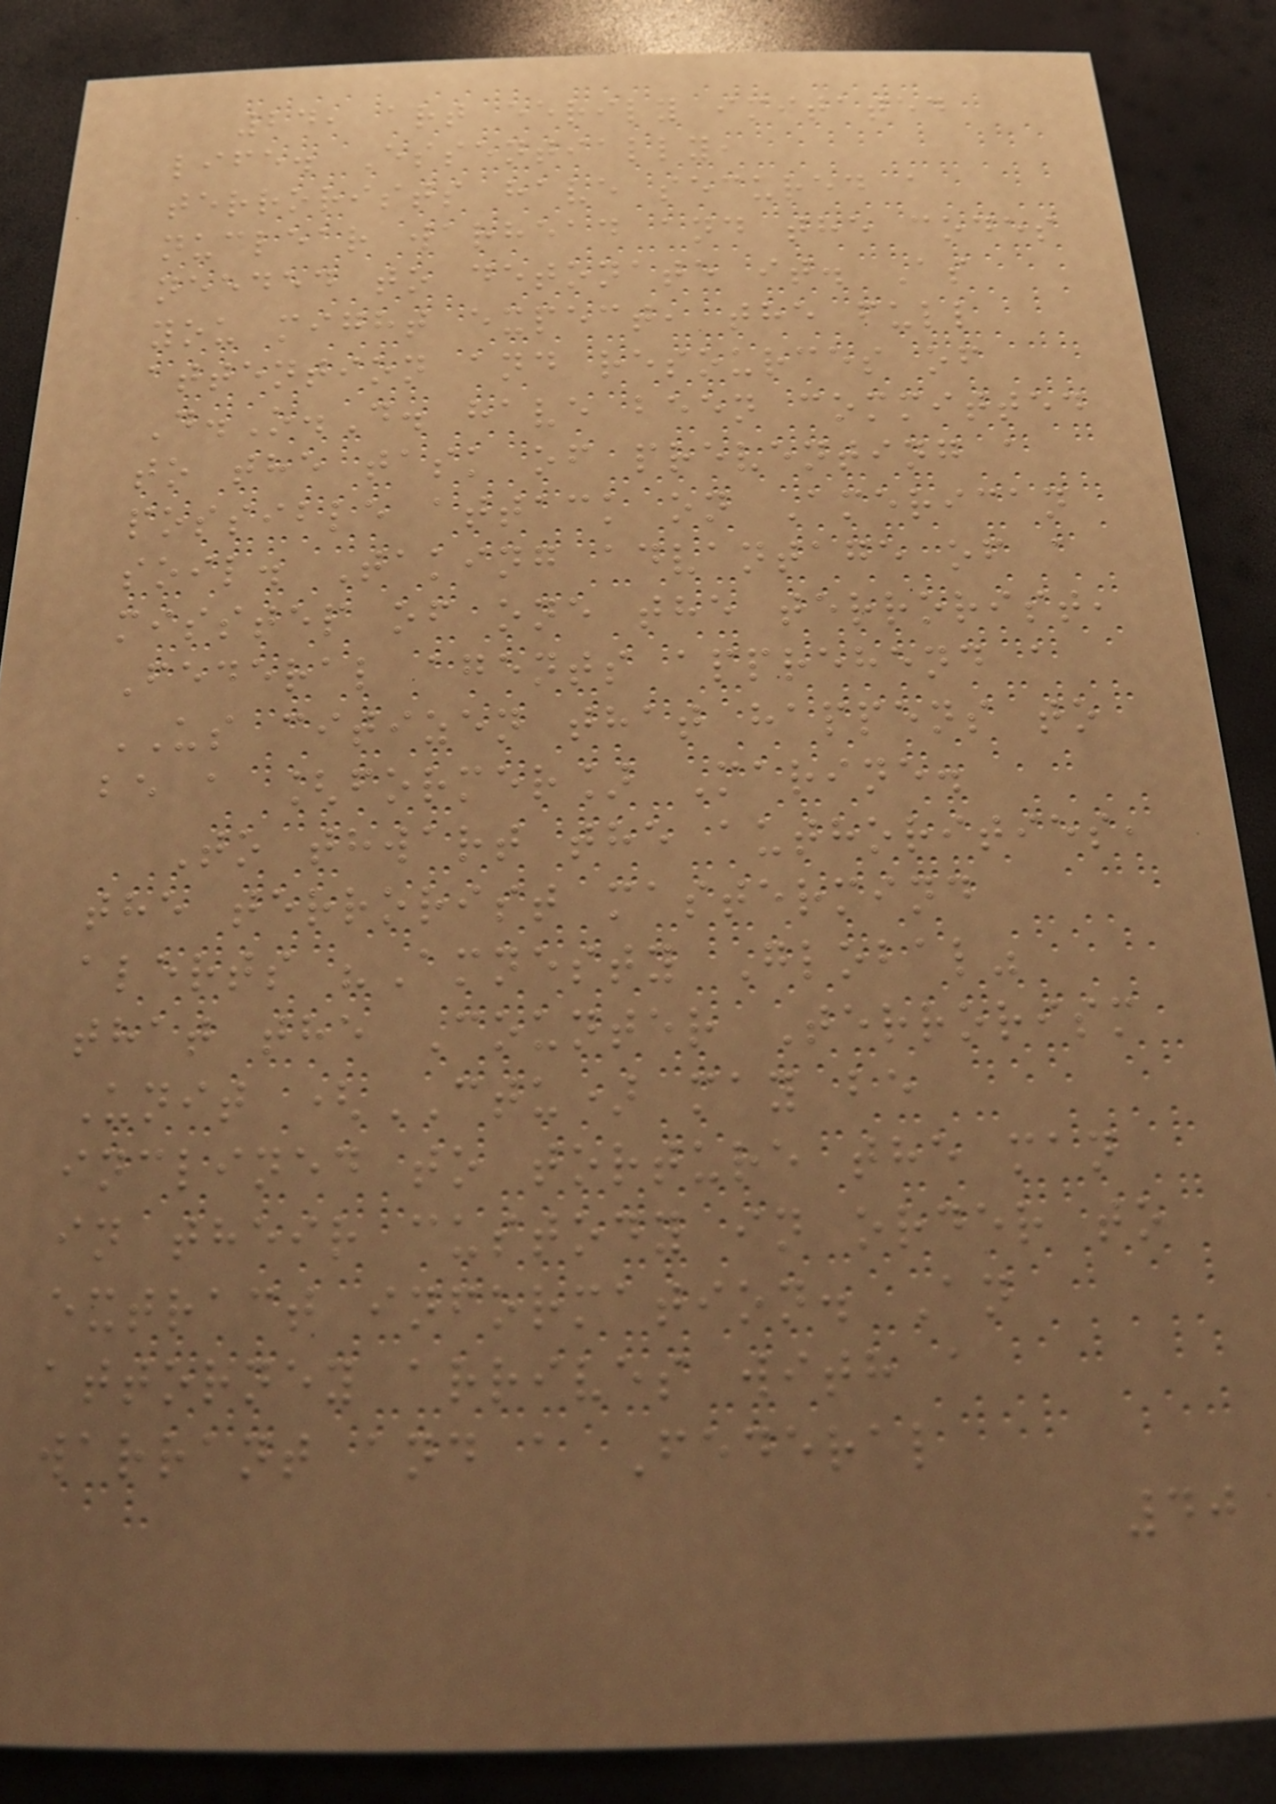24, art eerily imitated
life. Essentially,
terrorists have secured a
nuclear warhead and the codes
needed to detonate it. As
you might expect, the full
attention and resources of
D.O.D. have been committed
to the task of preventing a
possible attack on American
soil. Taking advantage of a
misstep of one the terrorist,
Federal agents apprehend a
US citizen that happens to
be a [former] Marine.
To thwart the authorities,
the terrorist mastermind
alerts "Amnesty Global"
that the Counter Terrorism
Unit (CTU) may be
inclined to torture the man
in their custody in order to
extract information. An
attorney arrives with a
warrant and a Federal
40
